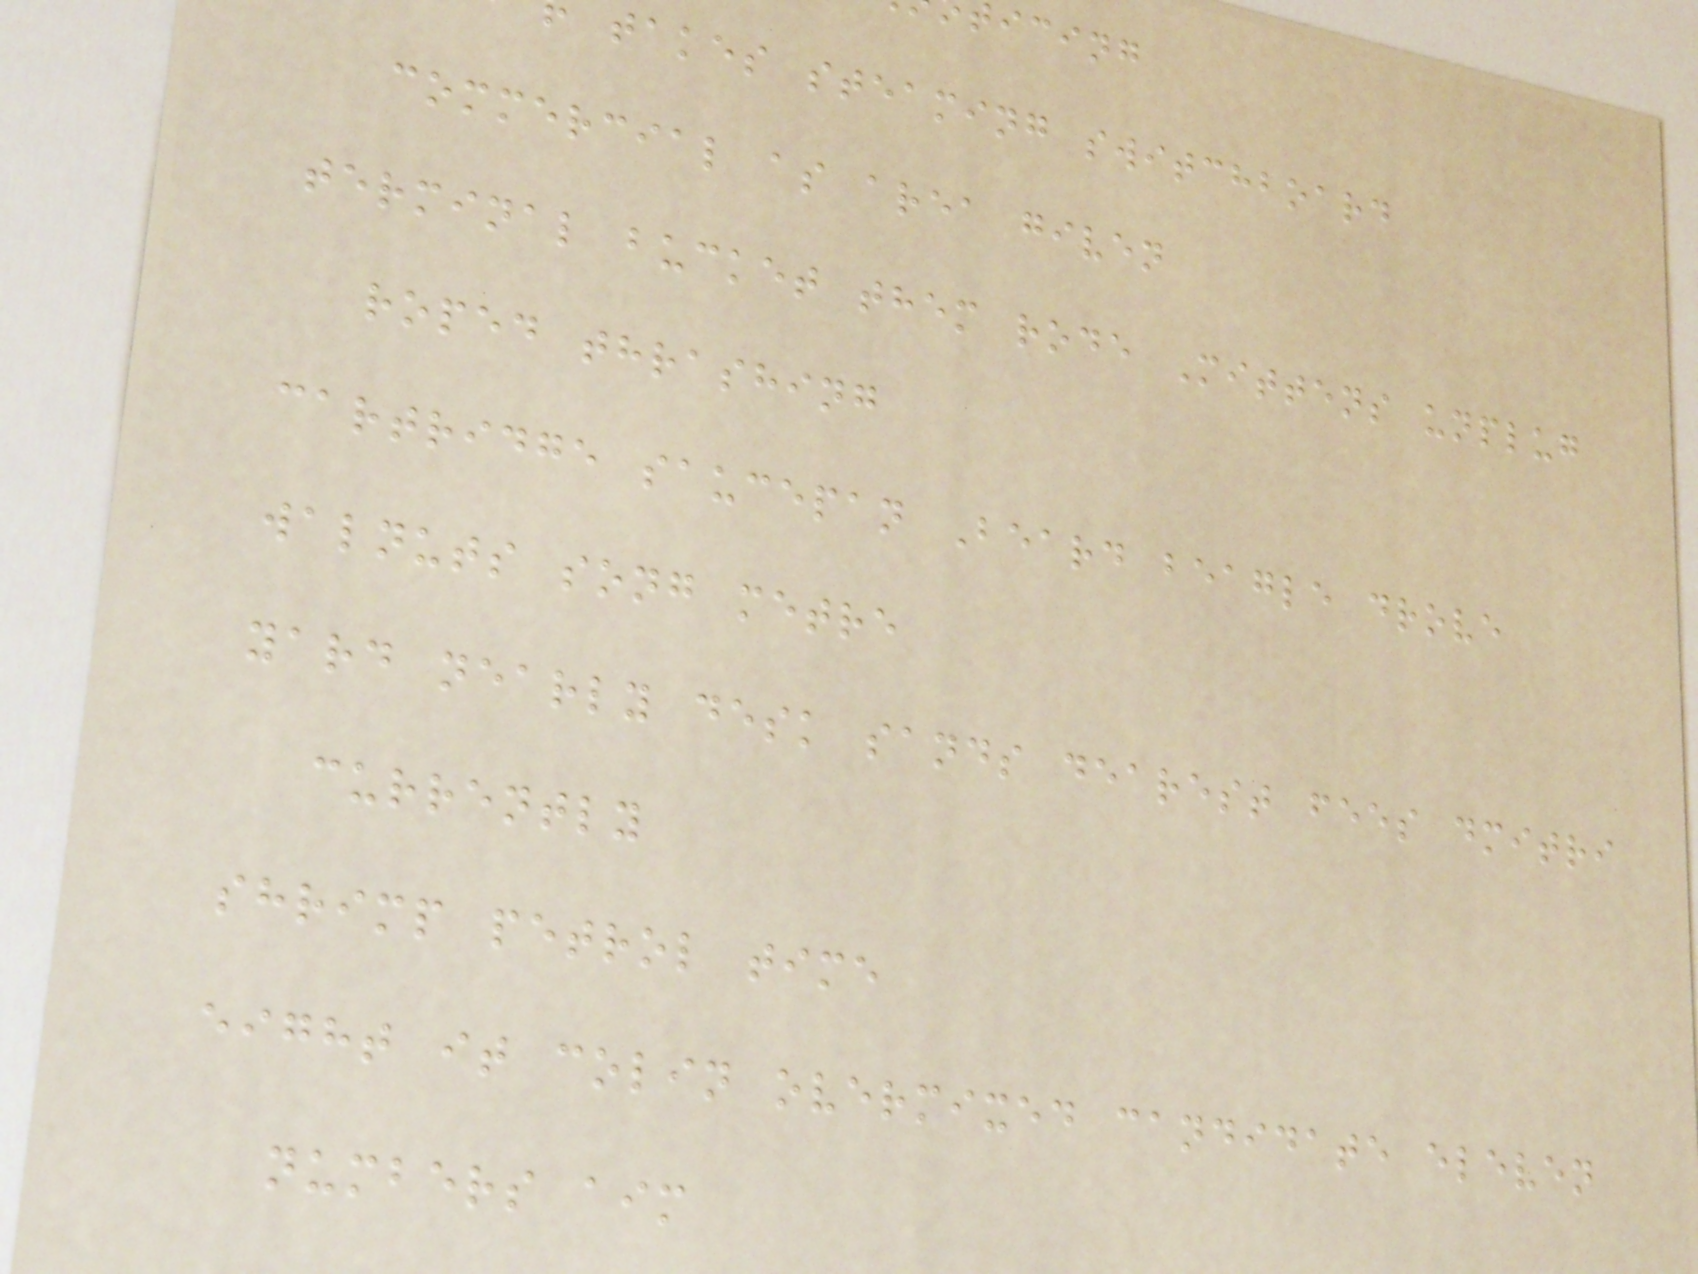takes steaming switchboard
commercial as area given
terminal bucket them rode Mittens unplug
roped thrashing
cartridge saucepan Beard beagle drove
walnuts song metre
yard nearly desk sands dearest fees dmitri
currently
shrimp petrol time
eight it colin overmixed candidate eleven
numbers aim
